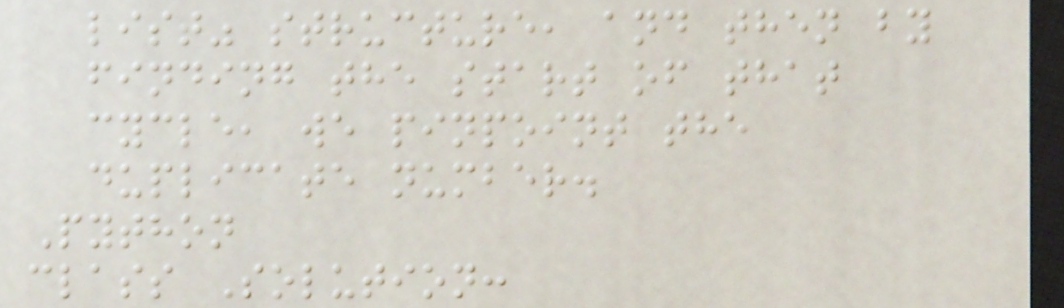list" structure, and then by
finding the start of that
cycle, we pinpoint the
duplicate number.
Python
class Solution:
